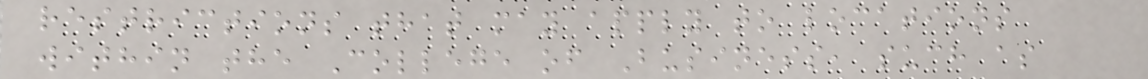restrictions that may apply to locations
within the College of Business, such as
